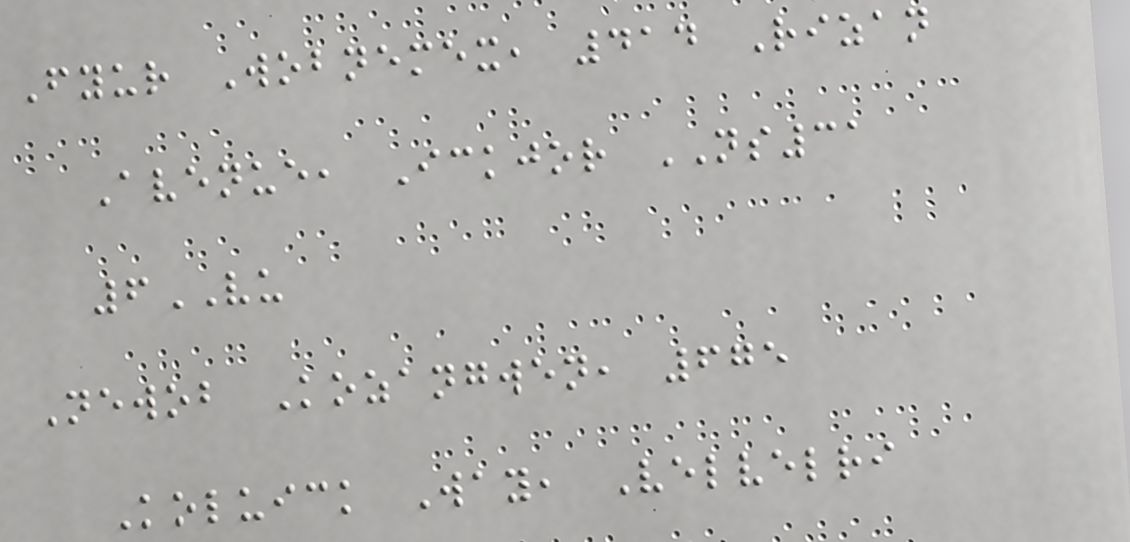Fyur Wobnemex, 414 Rizan
Avenue, Ickjor NS31
6VU
Newob Kozangwen, 675
Koluick Way, Velvelri
